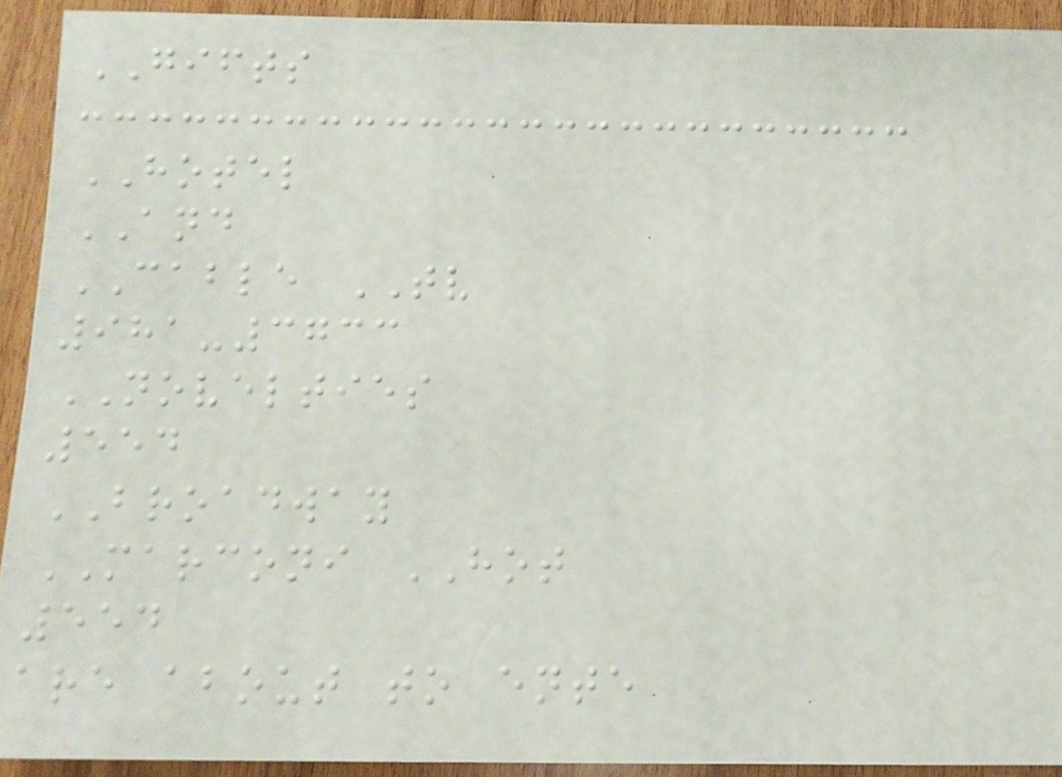GIFTS
HOTEL
AND
CABLE TV
981-3733
NOVELTIES
554
BROADWAY
MARCONI HOT
554
are about to ente
